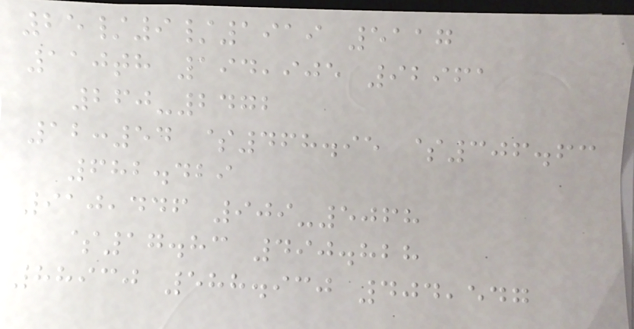25/9/1919 5117
110th 194,905 92961
260-2472
12:54 $468.95 $306.63
682.429
910,446 909-5068
$17.83 490.828
88930 588.930 404,547
